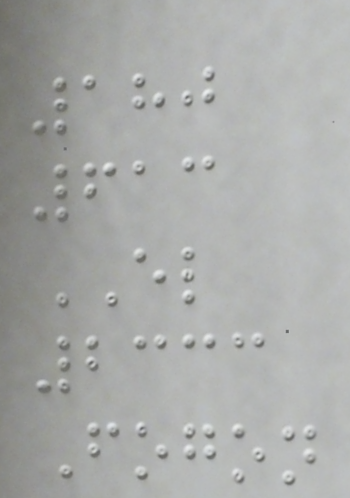180
613
EL
2333
Fogon
